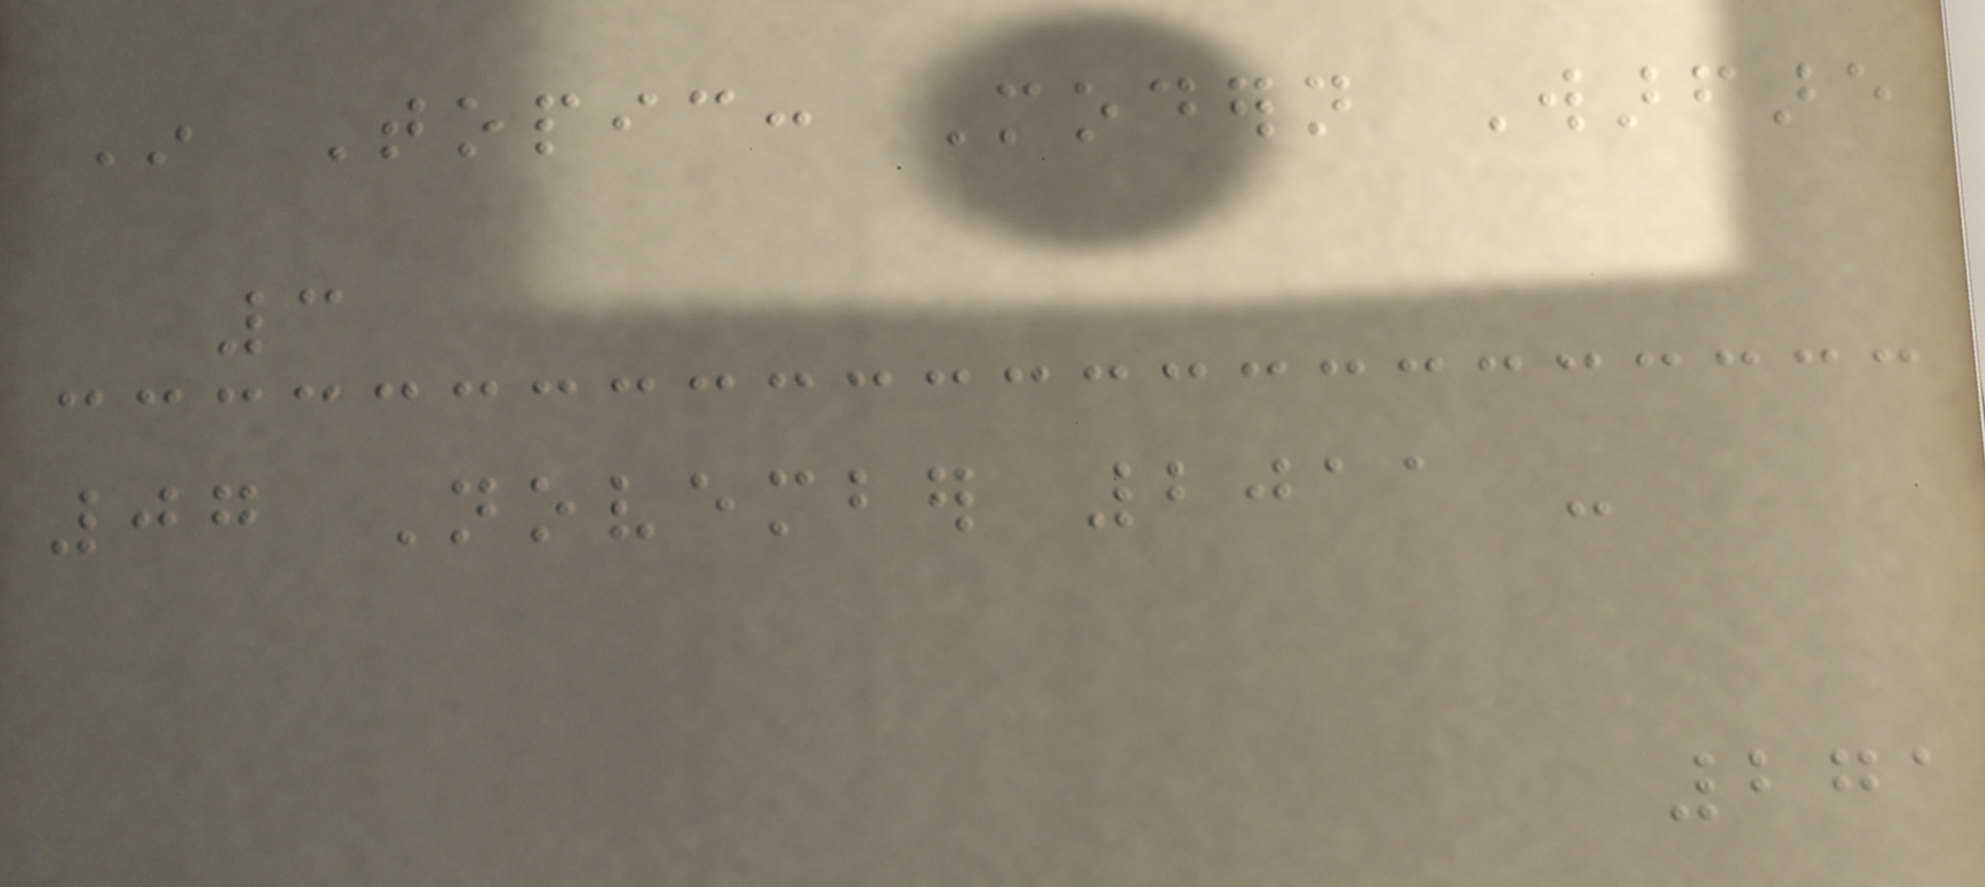In Topic: Modern Warfare
3
07 November 2011 -
271
